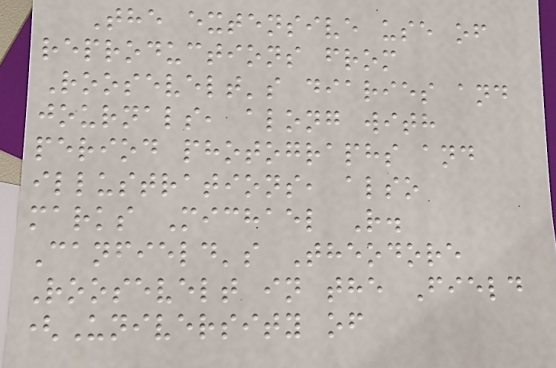The extensive use of
reproductions from
Roosevelt's diaries and
journals, along with
period photographs and
illustrations, also
marks Michael R.
Canfield's Theodore
Roosevelt in the Field
(University of
